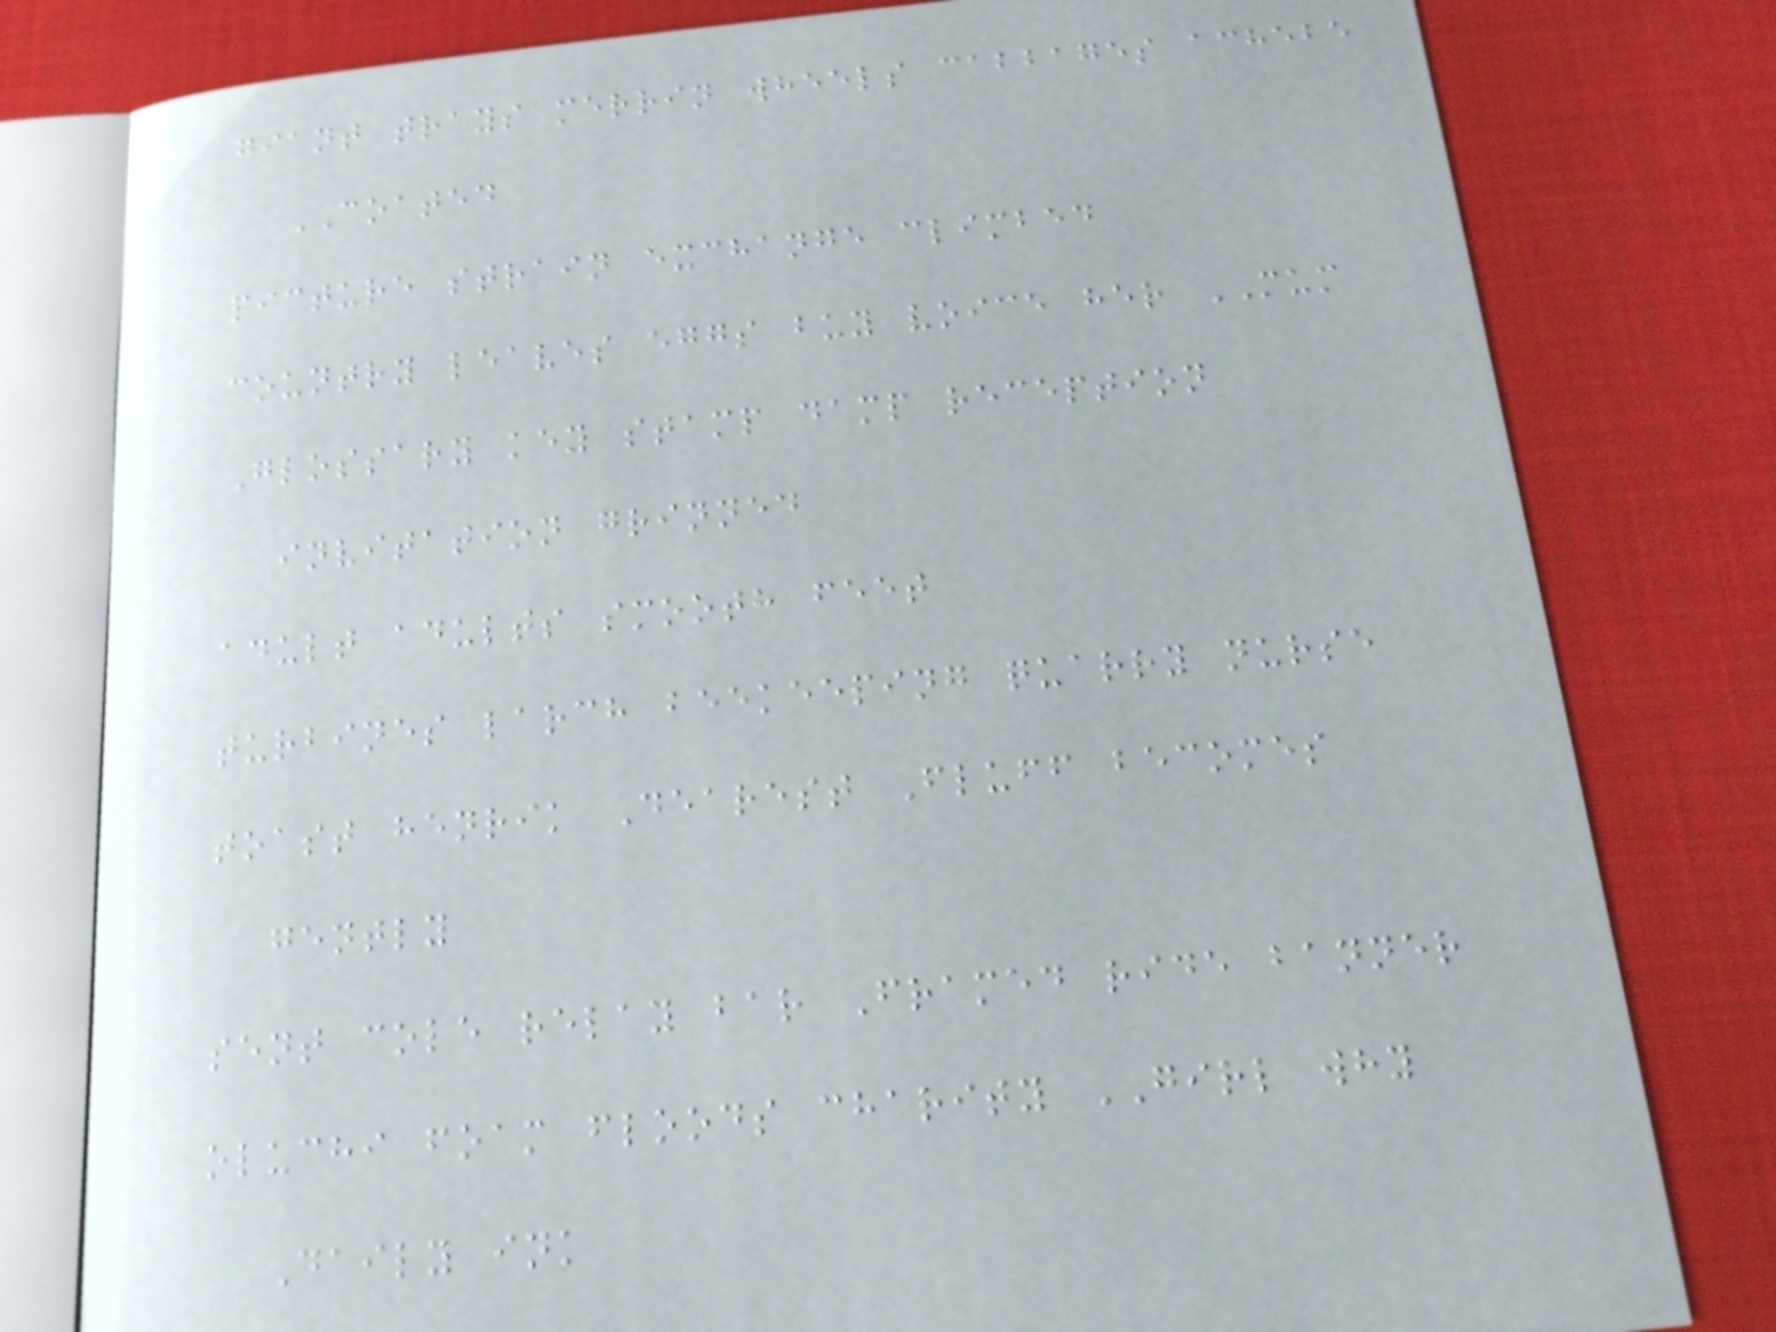giant trays merrin wheels cabbages achebe
COATED
picture strain exchange climbed
country leaves eggs buy voice her MUM
Glossary key stamp damp reception
invitation grinned
adult adults smooth feet
turbines larch beekeeping quarry nurse
toast henrik Dearest Fluff becomes
gently
sent cole relay bar Framed ride banner
oluchi foam floods charity GIRL why
Daily ink
